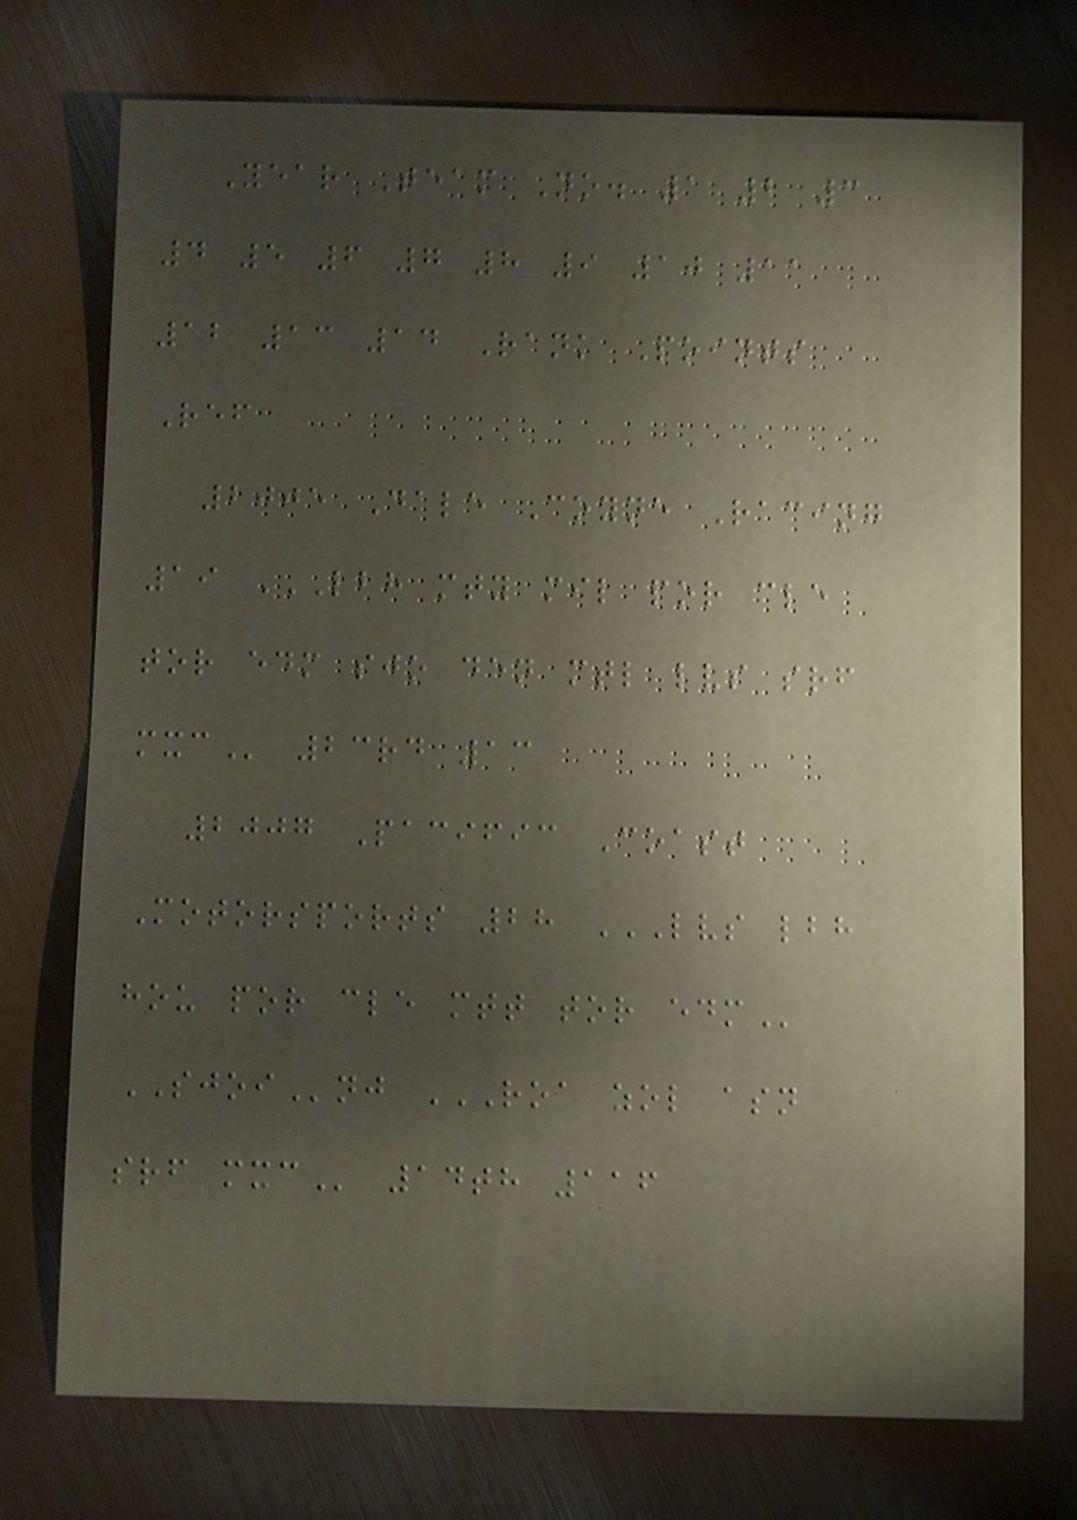Year Team No. 1 2 3
4 5 6 7 8 9 10 11
12 13 14 Rank Points
Ref
2005 Dale Coyne Racing
19 LBH MTY MIL POR CLE
TOR EDM SJO DEN MTL LVS SRF
MXC 23rd 13
2007 Pacific Coast
Motorsports 28 LVS LBH
HOU POR CLE MTT TOR EDM
SJOInj ROA ZOL ASN
SRF MXC 14th 116
